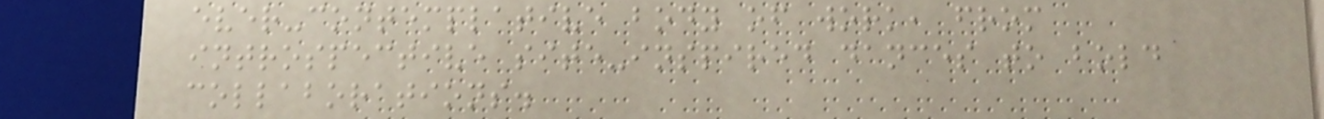ever-contemplative body of work, from
introspective site-inspired dances to bold
collaborations.
